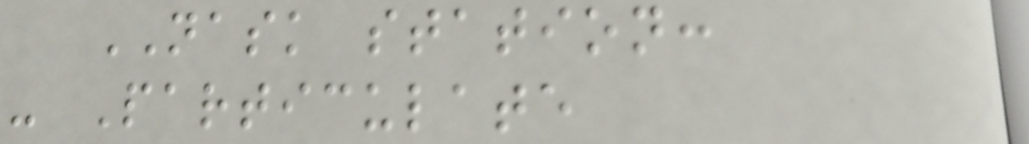NASK station:
- Particulate
